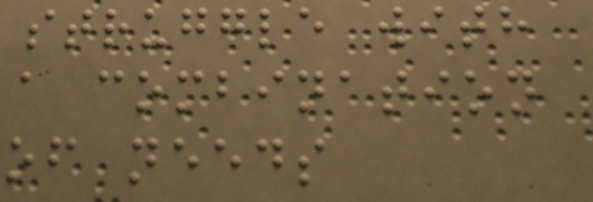struggle with
a combination
of needs
